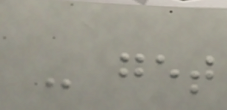- get
